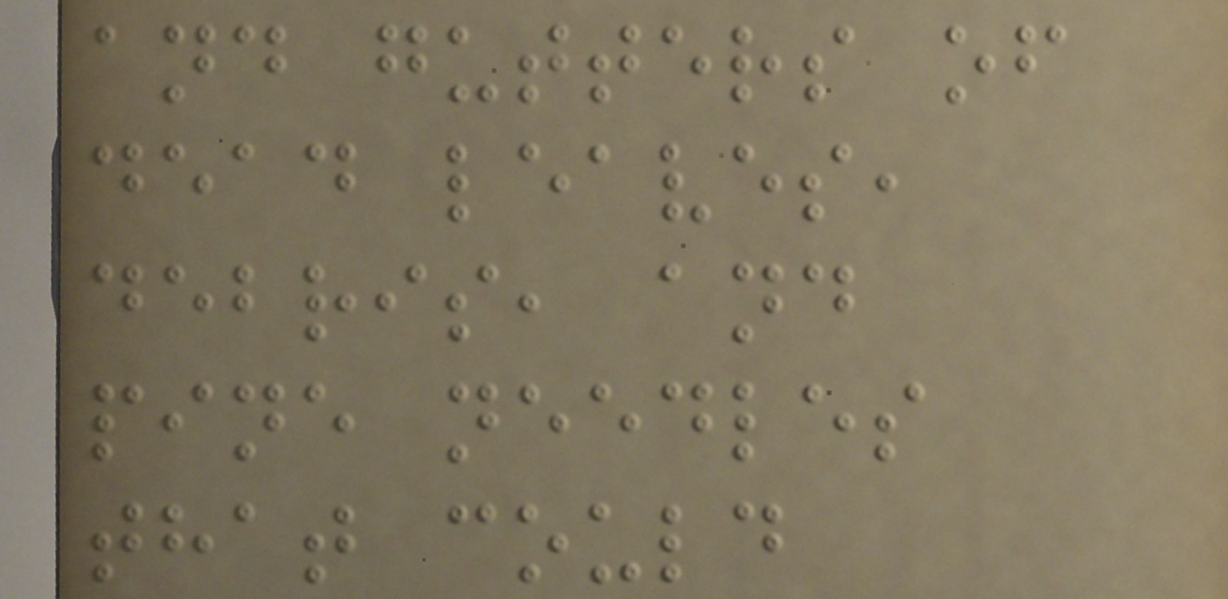and gutters of
dead leaves,
debris, and
pine needles
that could
